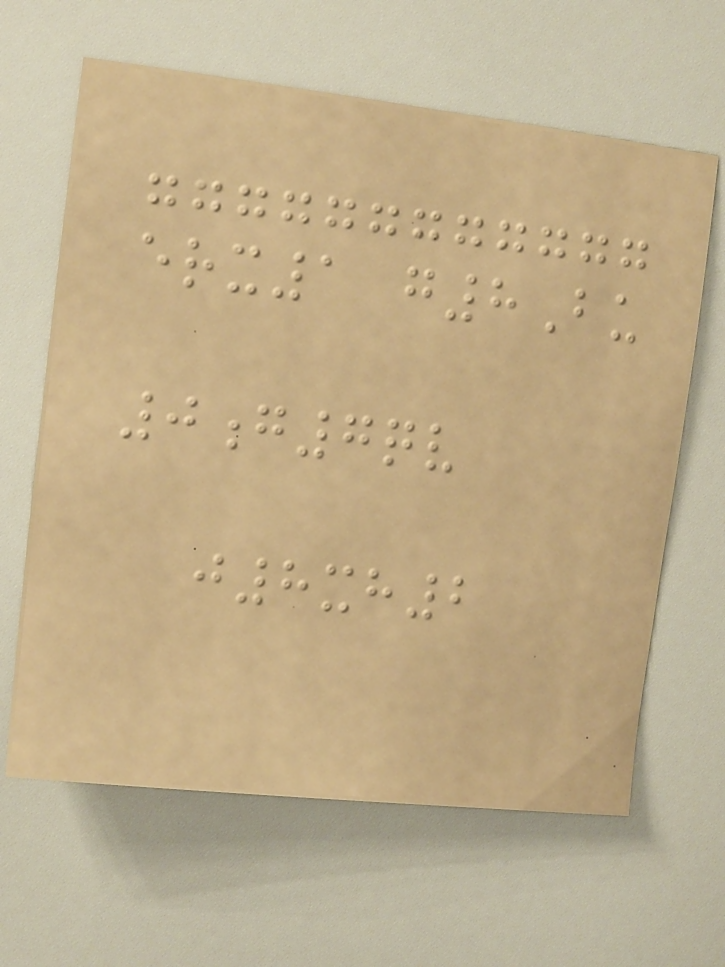erx1 g8Bu
0g7qv
j8xh2
